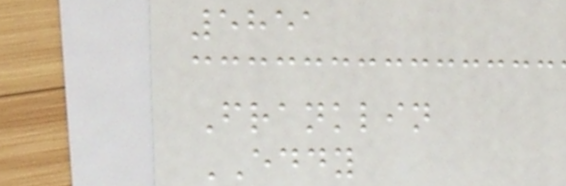5851
Franklin
EDDY
